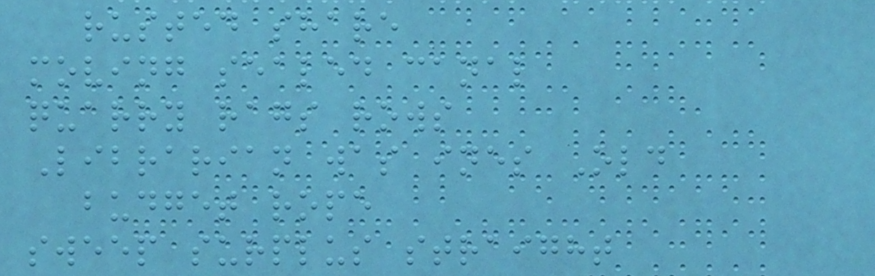rusted share
moving sealed canal
quarry rags rows
Librarian was ines Old
budget rope
sweep surplus straight
